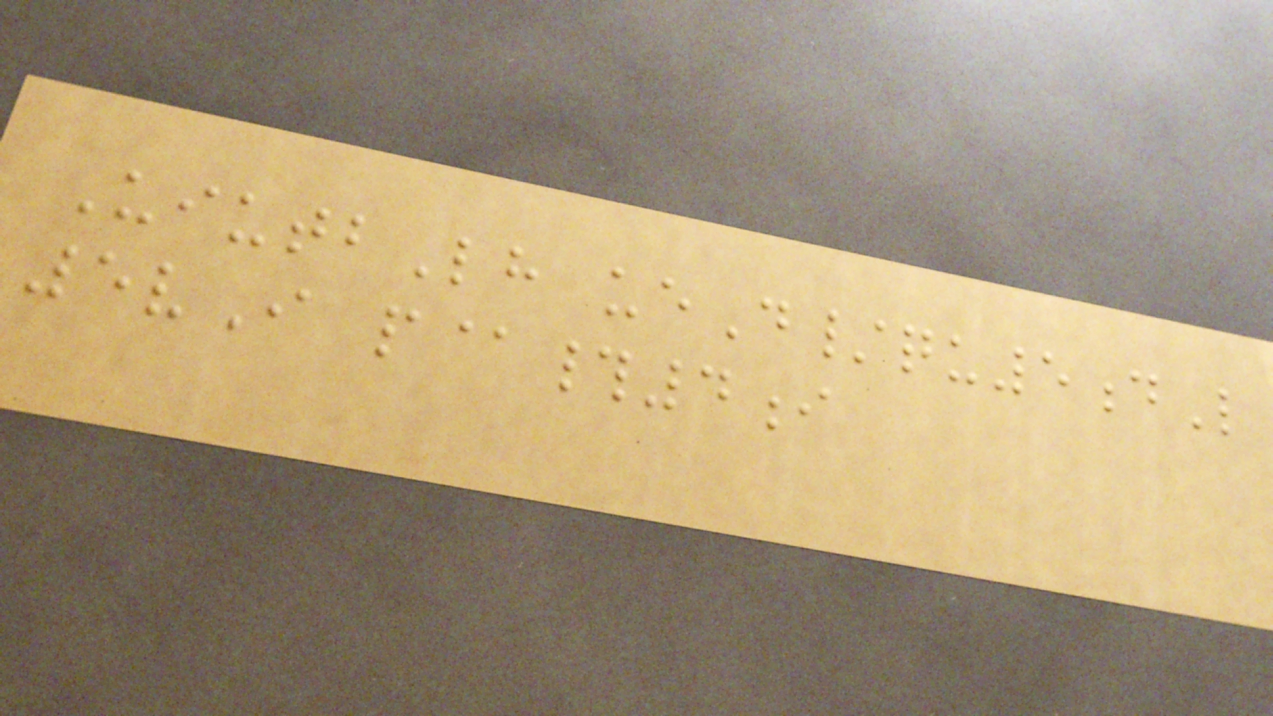UiutbLh ueD/qu5dL
5vI p@#4i
